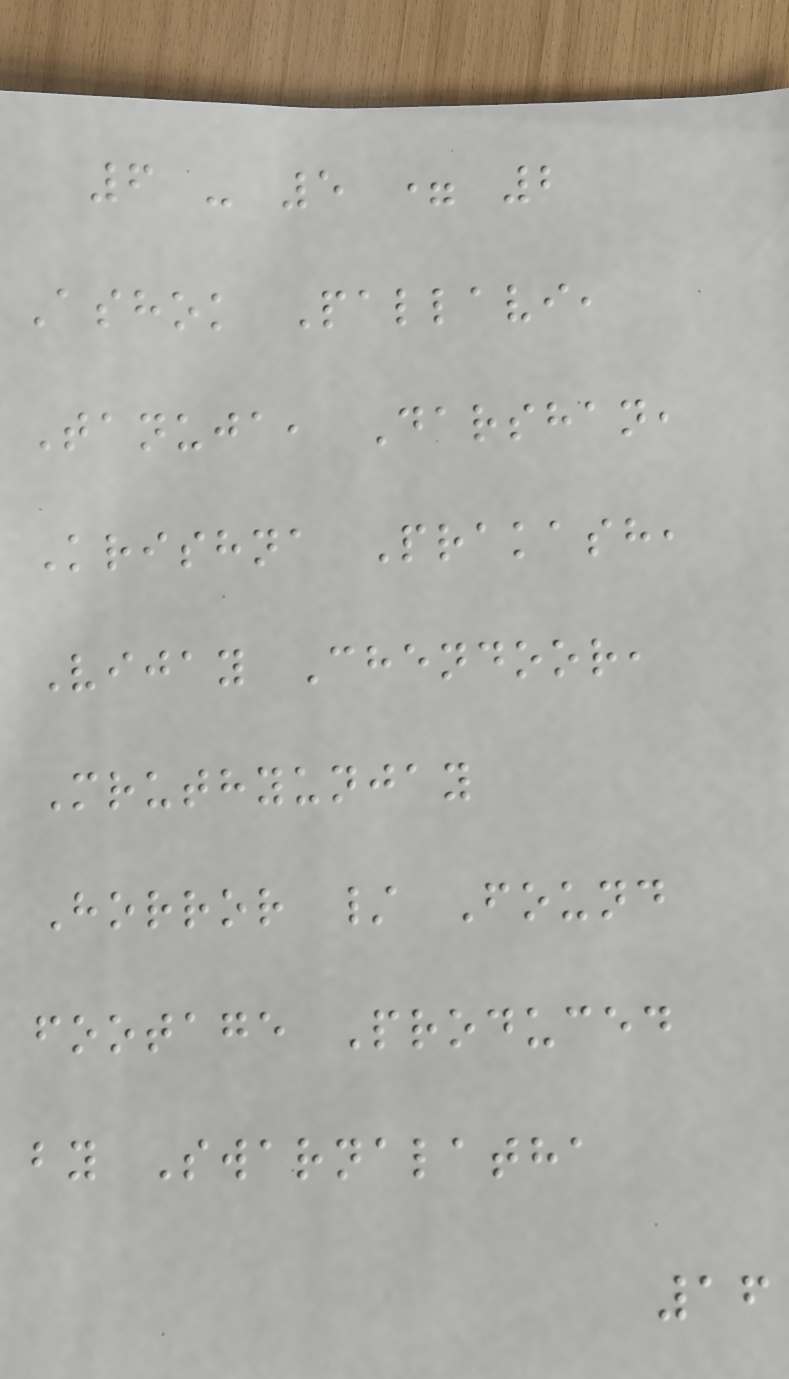6 - 5 = 2
Ashok Pallavi,
Tanuja, Darshan,
Krishna Prakash,
Vijay Chendoor,
Mruthyunjay
Horror / Found
footage Produced
by Swarnalatha
16
